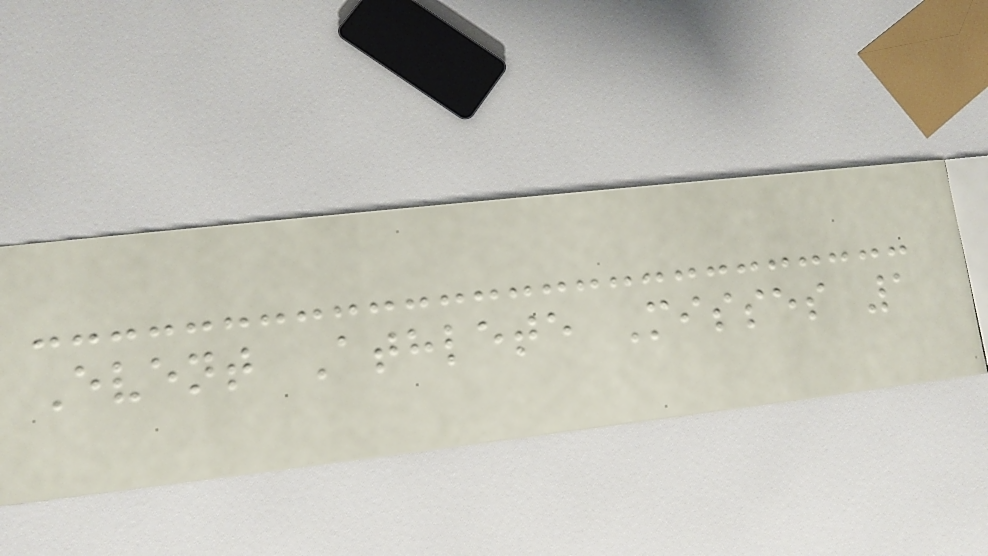Event Athlete Misses 1
